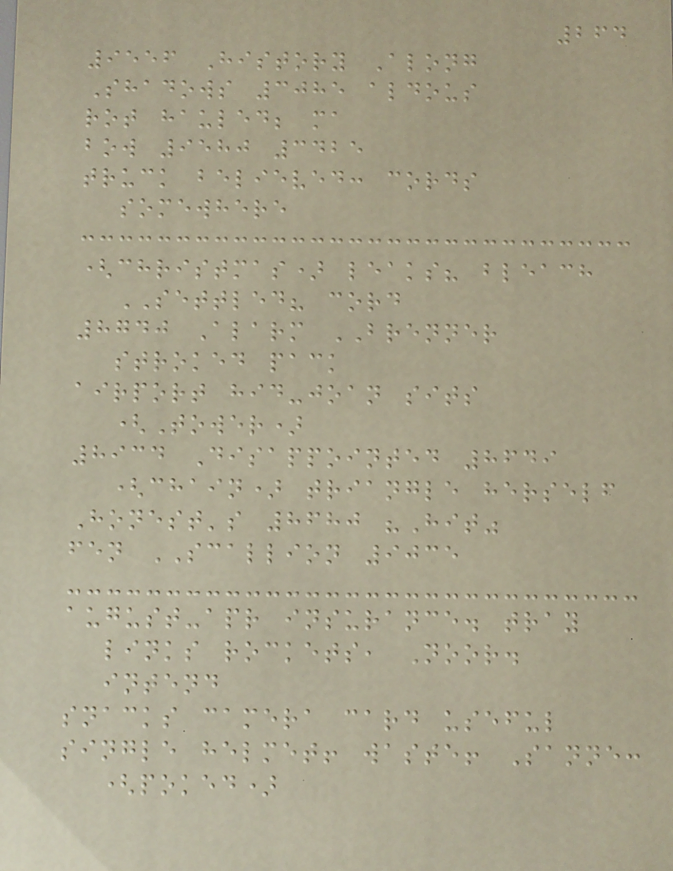264
9556 History Along
Shadows 3085 aldous
rot hauled; ma
bow 9580 3425
truck believed: cords
somewhere
(christmas) leaks? bleach
SETTLED? cord
8740 Alarm BRENNER
stroked pack
airport hid-joan sits
(Tower)
8934 Disappointed 8649
(chain) triangle herself
Honest's 8680 "Hit"
fen SCALLION 9035
august-apr insurance. tray
links rockets, Noor.
intend
snacks camera card useful
single helmet! waste! Sanne:
(poked)
